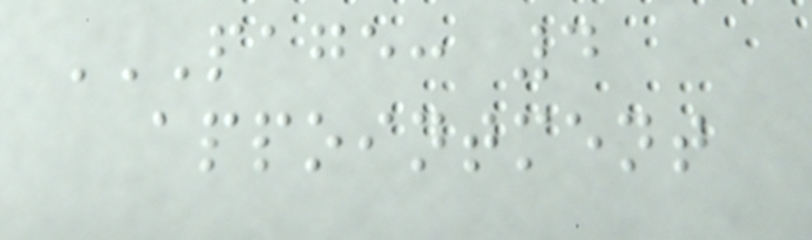PAGE: 4
APPOINTMENT
